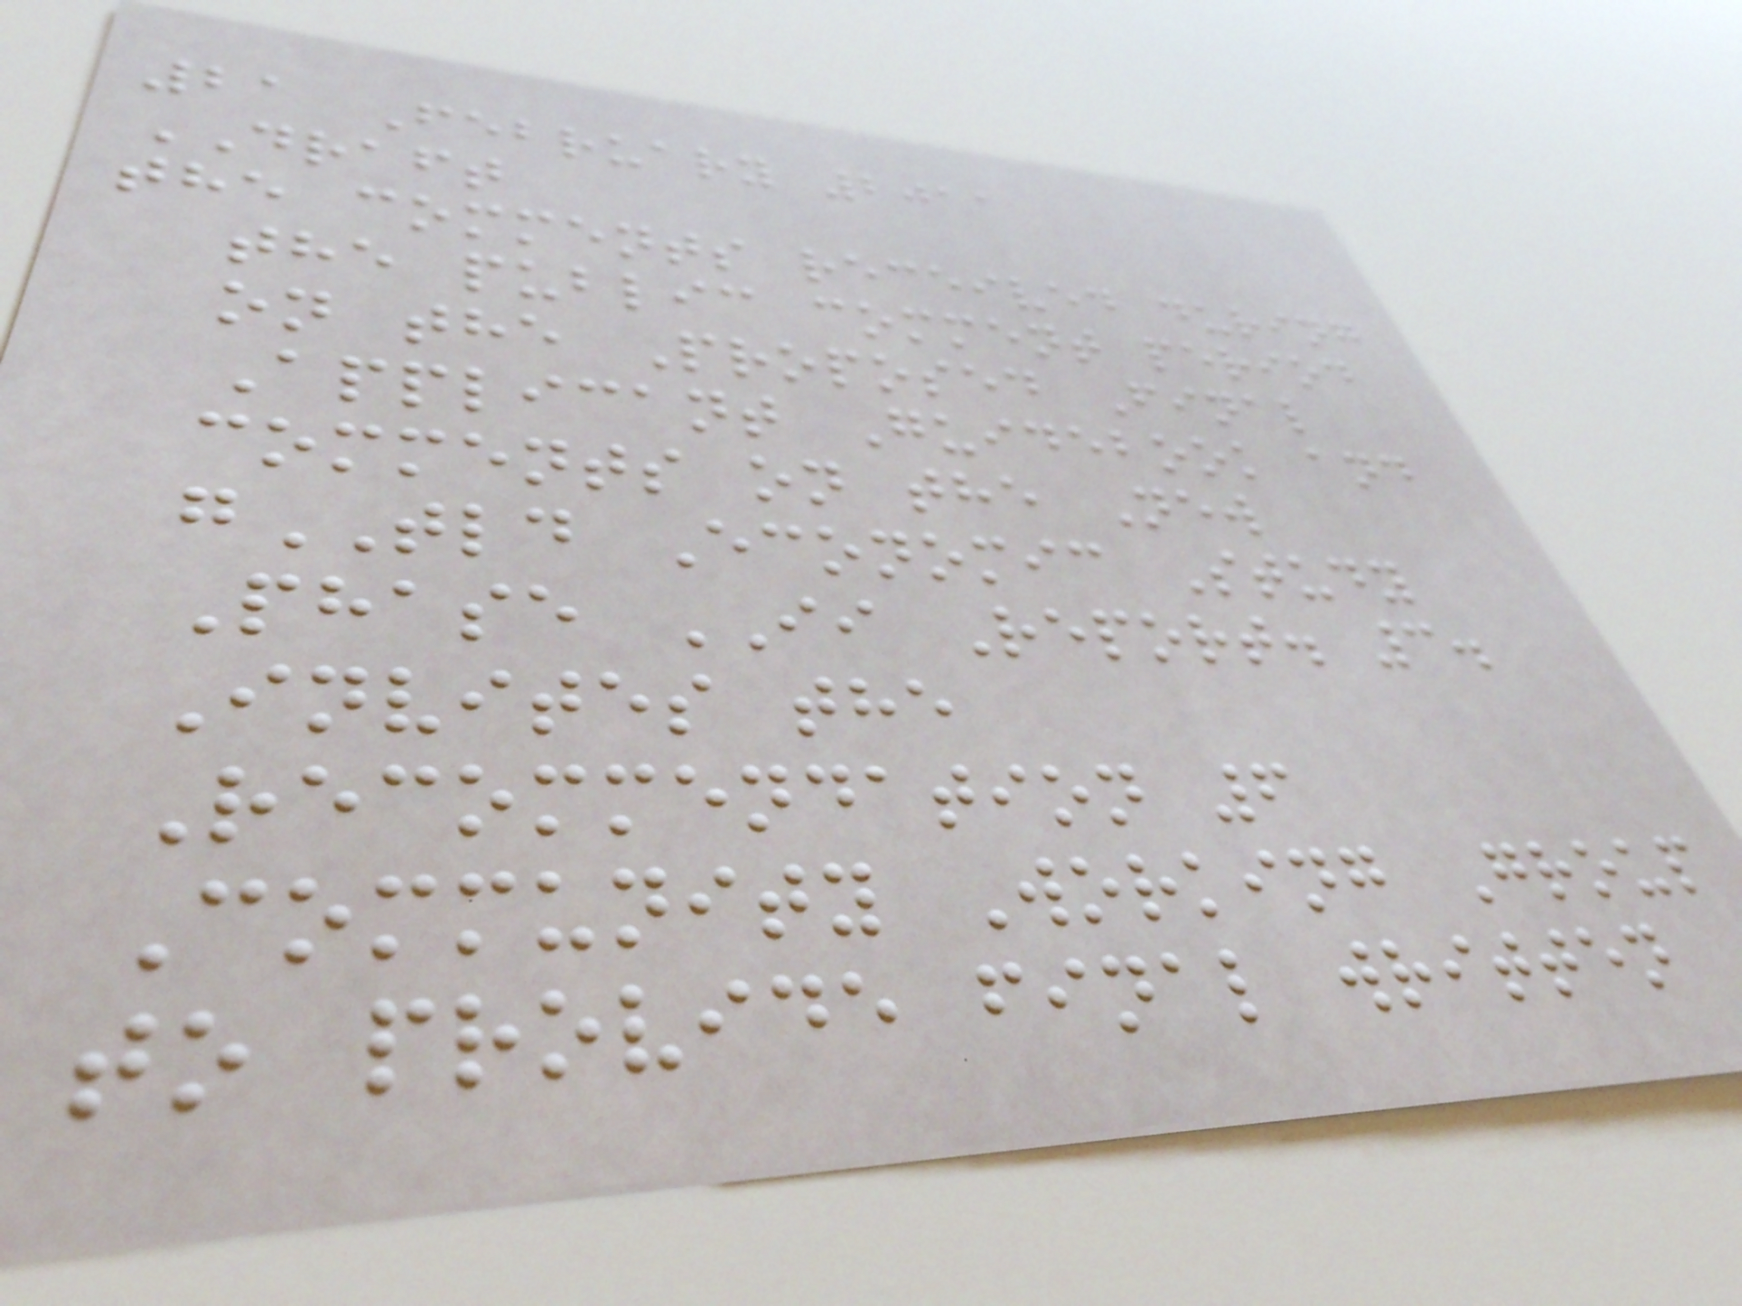21 February 2011
DRAFT
the comments received during
the public comment period
on the Proposed Final
Applicant Guidebook and
comments on the New
gTLD Economic Study
Phase II Report. 3.
Invites the
Recommendation 6
Community Working Group
to provide final written
